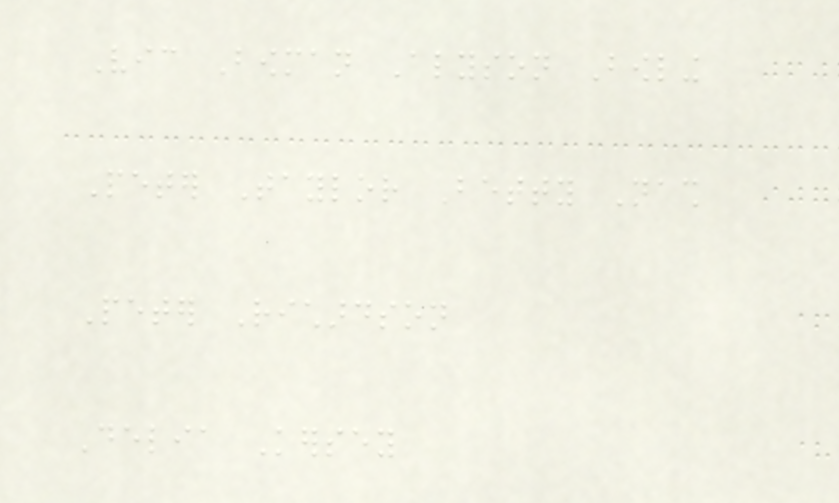Vic Bowman Alyson Bowling
Peter Taylor Betty Nash
Peter Richardson
Delia Kersey
